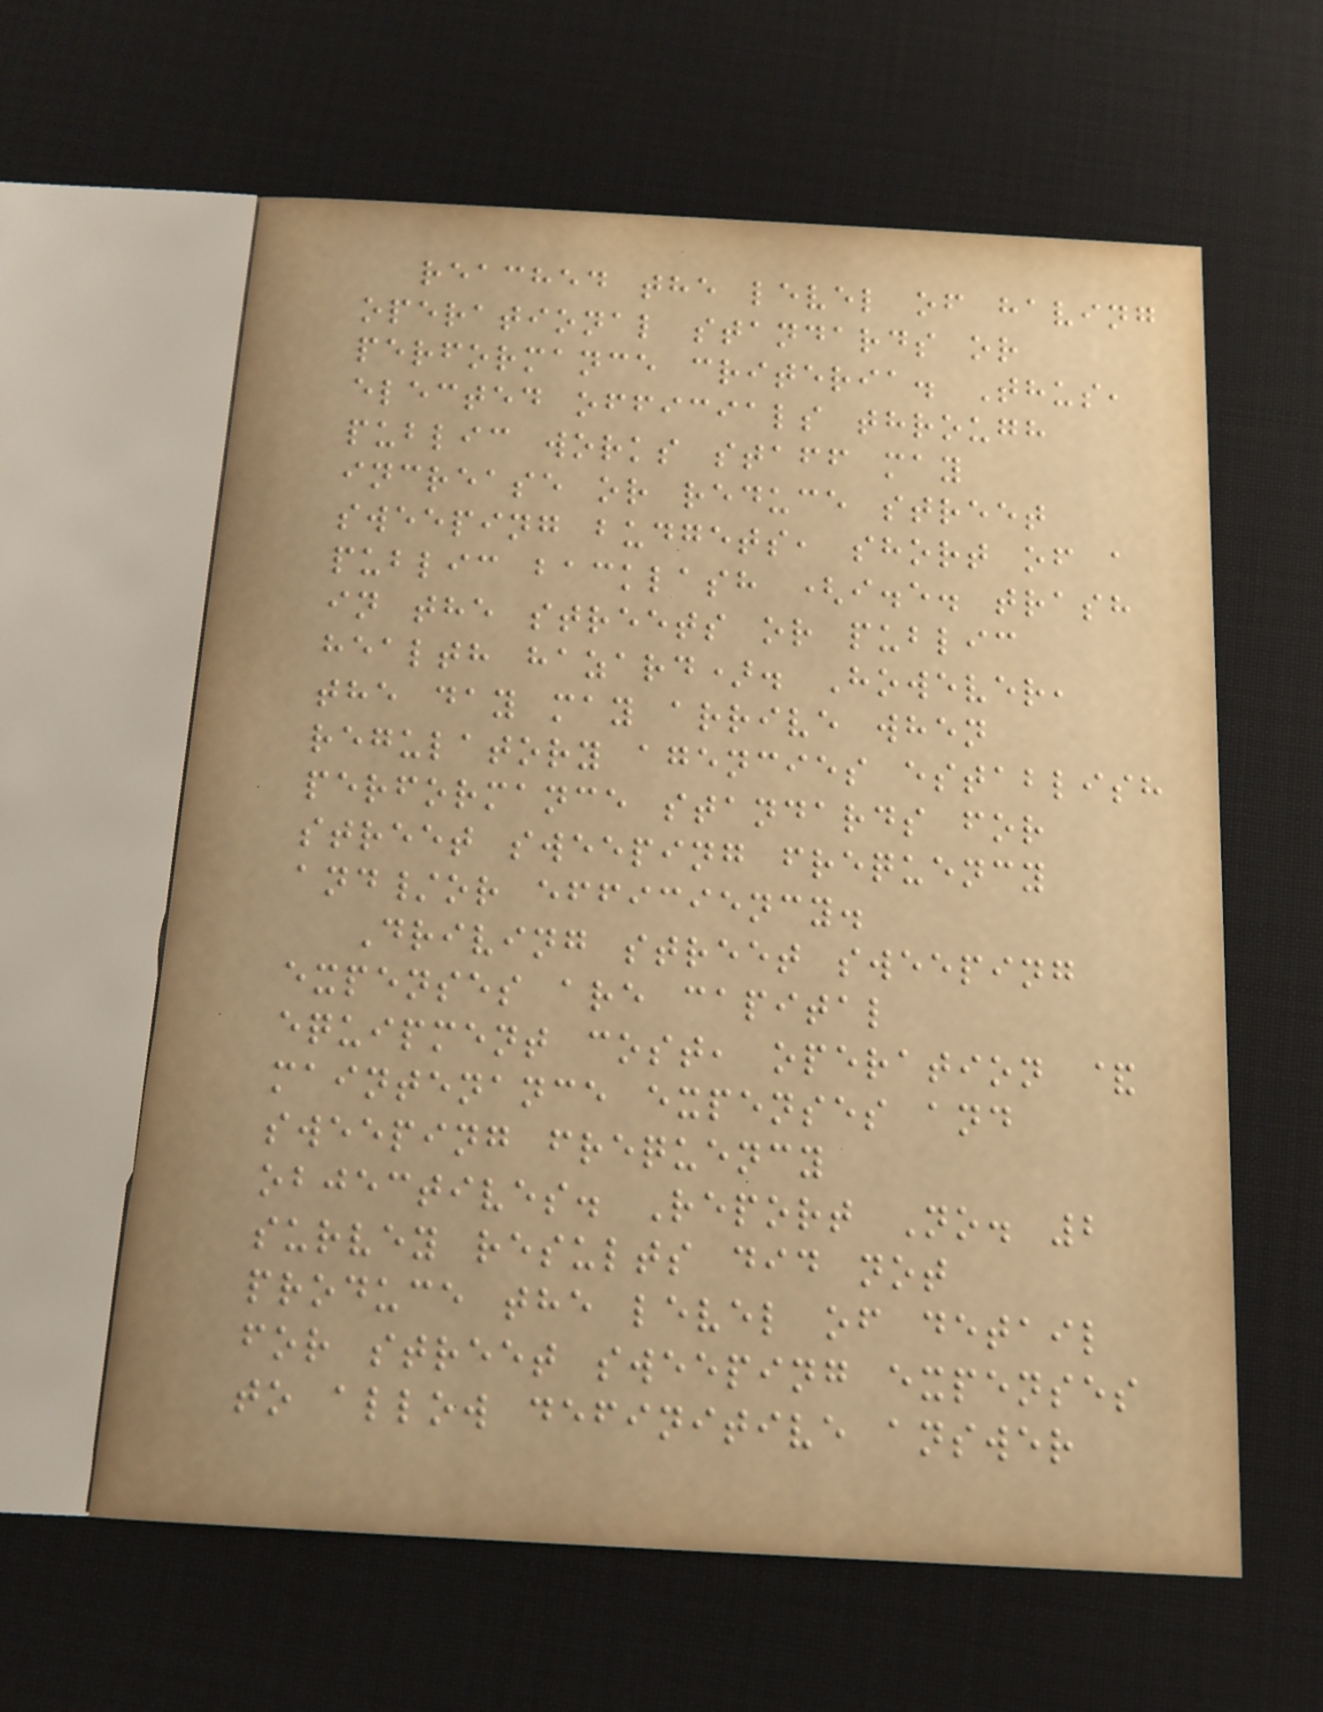reached the level of having
operational standards or
performance criteria. Thus,
elected officials through
public works staff may
increase or reduce street
sweeping budgets, short of a
public backlash (i.e. trash
in the streets or public
health hazard). However,
the day may arrive when
regulatory agencies establish
performance standards for
street sweeping frequency
and/or efficiency.
Driving street sweeping
expenses are capital
equipment cost, operation &
maintenance expenses and
sweeping frequency
objectives. Report No. 2
survey results did not
produce the level of detail
for street sweeping expenses
to allow definitive answer
